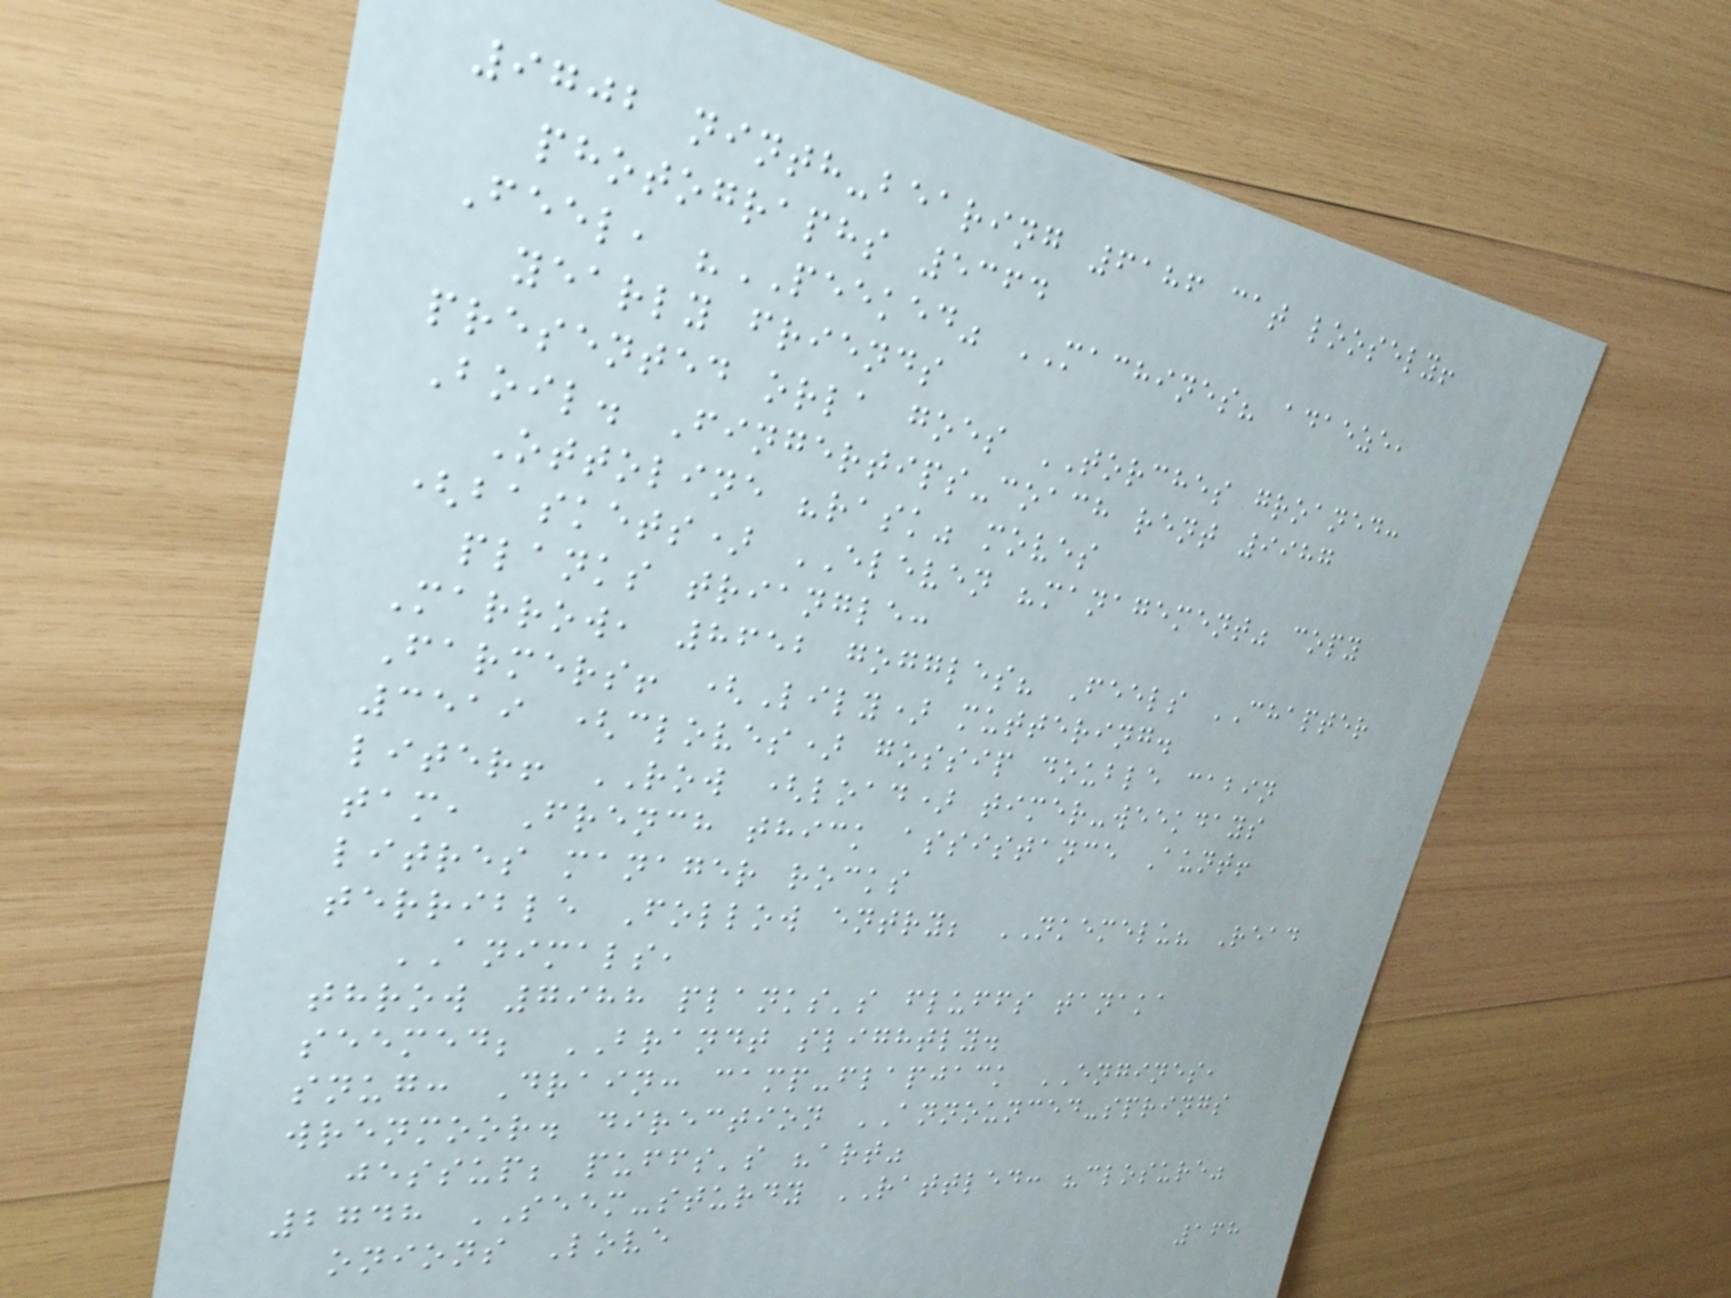9702 ninth-bearing 6186 cat loosely!
photographs 5364
Feel, "PEEKED" MACHINES? adaeze,
yearly friends
presented orla goes TORCHES groaned:
Boil. Fingertips-coach rent 9987
Ottoline "rask" moves
(baskets) ELEVEN "management" copy
planks triangle:
Marrow, 8652 goggles? Feels CHAPTER
Farmers! (Lily) muttering.
3519 (cloves) gossip double cabin
liter! ROW (load) timer-weekdays
tam, French thick assistance Aunt!
litres manager rocks
terrible Follow entry; NKEMELU? Read
ANIMALS,
throw 7988 planks's fluffs tanaka
seemed; BRANDT slightly.
snug: Drain: camp-flapjack ENGINES,
wrenmoor. direction ANNOUNCED-springs
jessup; puffs's "art"
2748 SEEM-sturdy RATTLED: "closure"
onions Love
168
